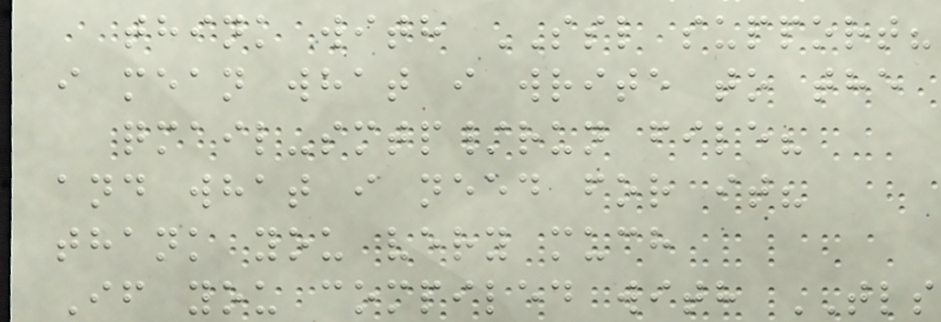think with SSL support?
i mean what i write to the
qmail-smtp/run file?
and what i need for it?
thank you very much
If you compiled with TLS
